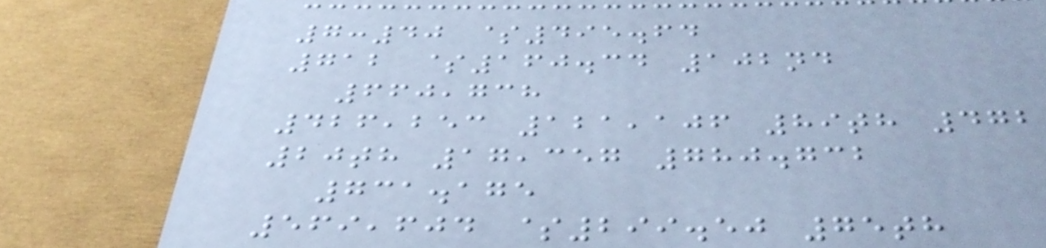7:40 $495.64
712 $160.34 102nd
660,738
426,253 121,106 89th 472
20th 17,357 780.732
731.175
569,604 $299.50 75th
